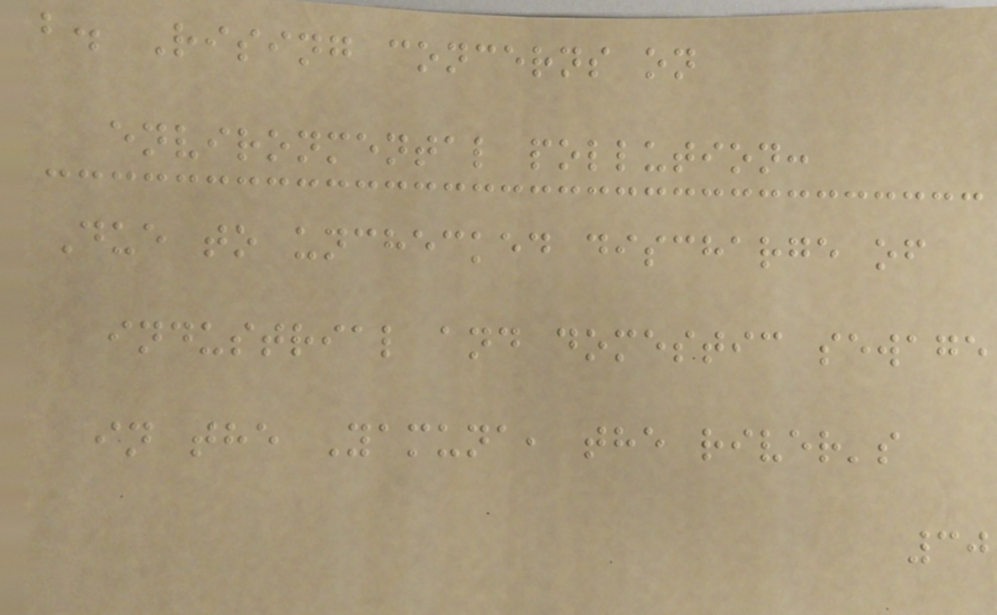b. Rising concerns on
environmental pollution:
Due to unchecked discharge of
industrial and domestic sewage
in the Yamuna, the river's
30
